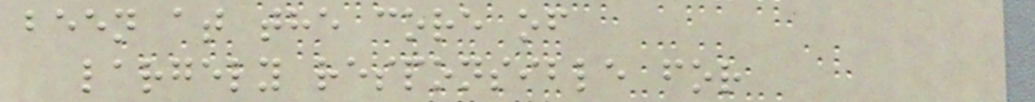been at the core of
largely responsible for
